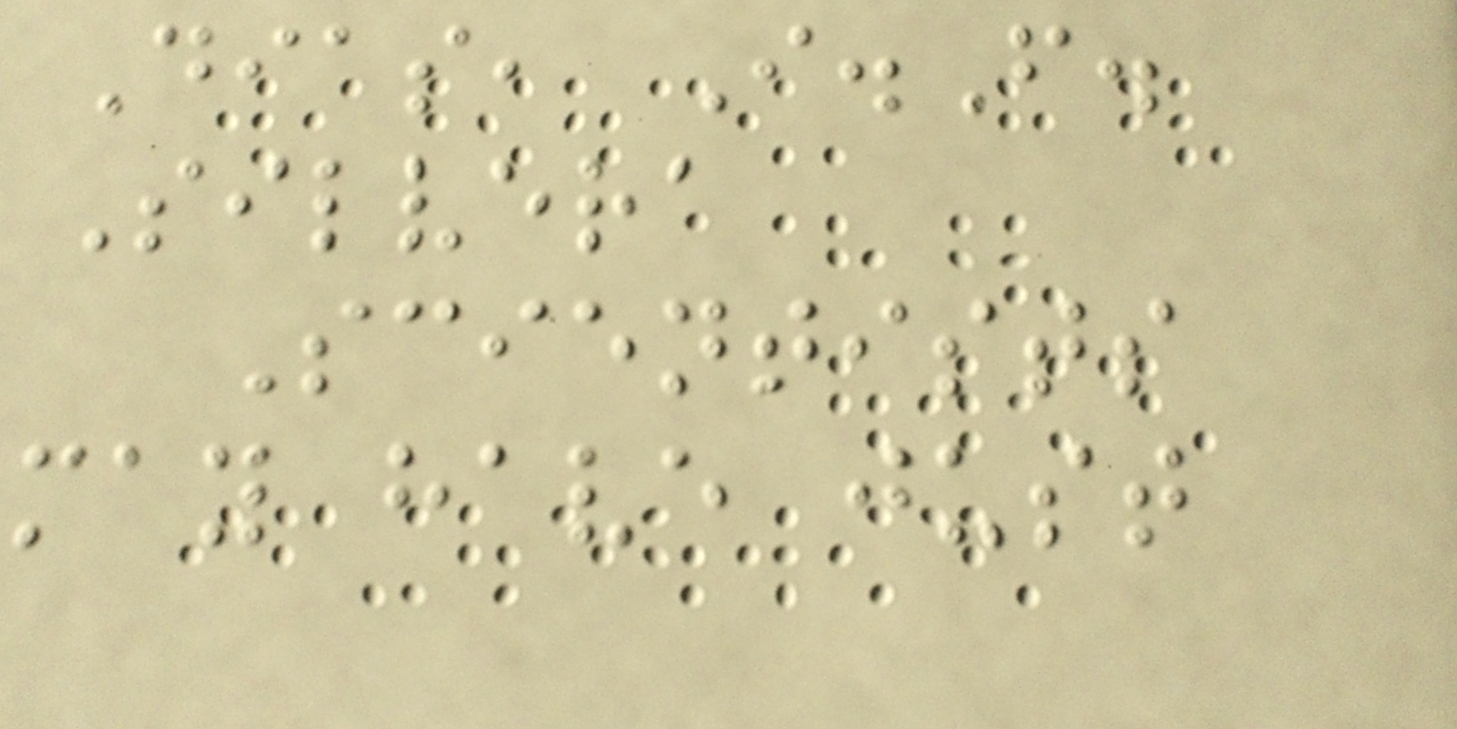Dias, I.F.
Silvera
Scientists
may have just
